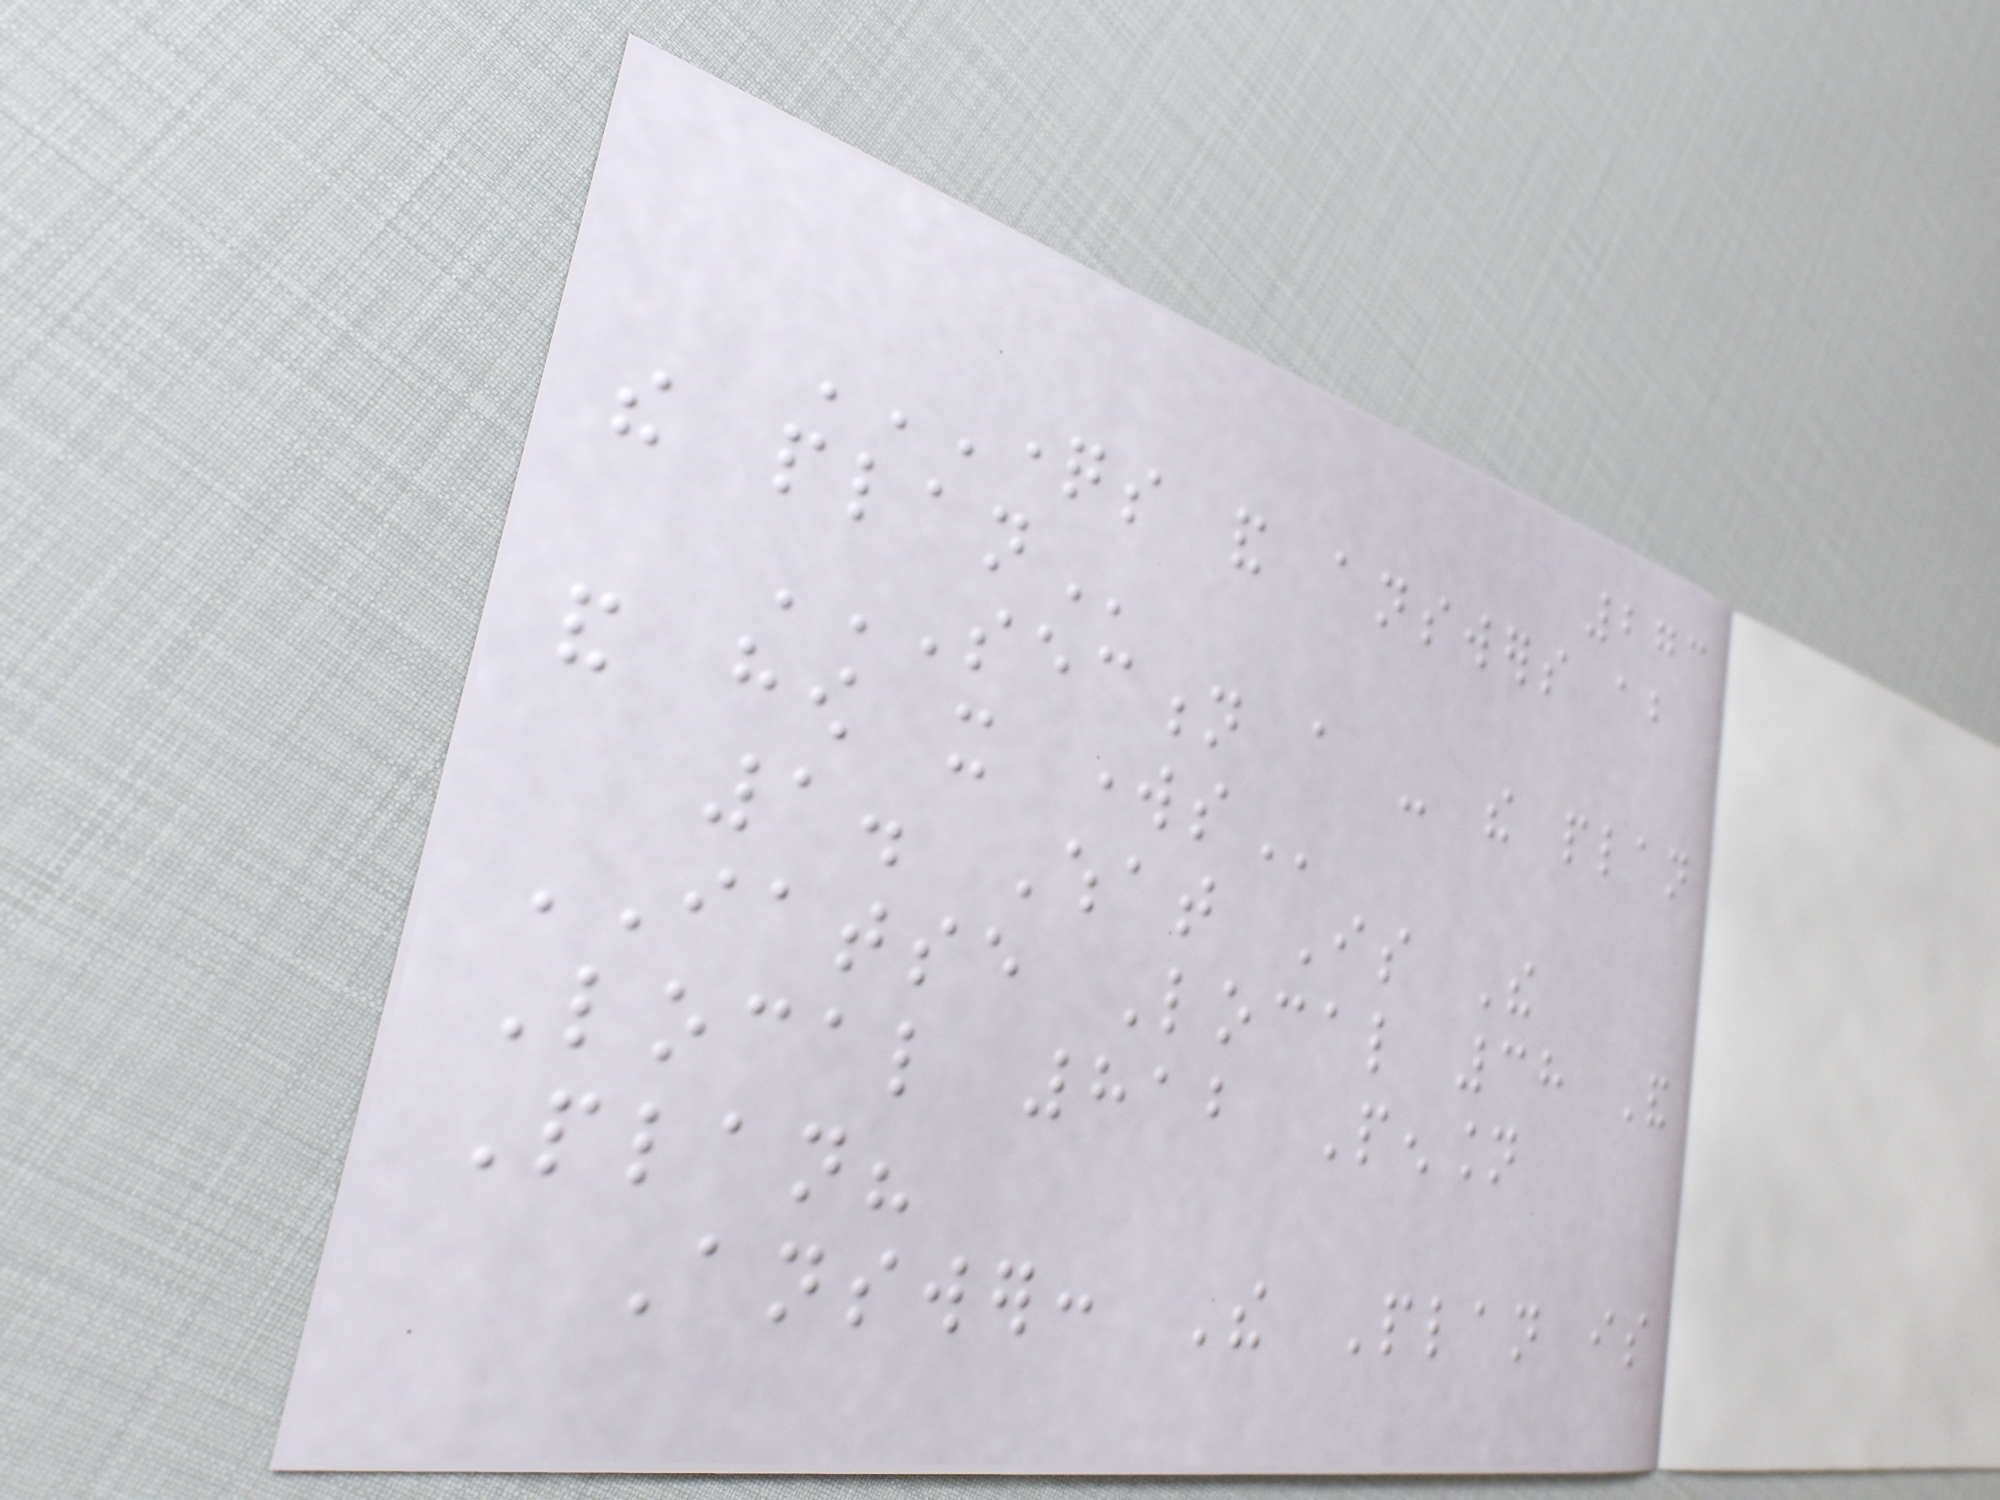273
QUESTIONS AND ANSWERS ABOUT
THE PLAN
SECTION A - THE PLAN
AND HOW IT WORKS
1. What Is The
IATSE Local 38 And
Local 812 Pension
Plan?
Answer: The Plan is
